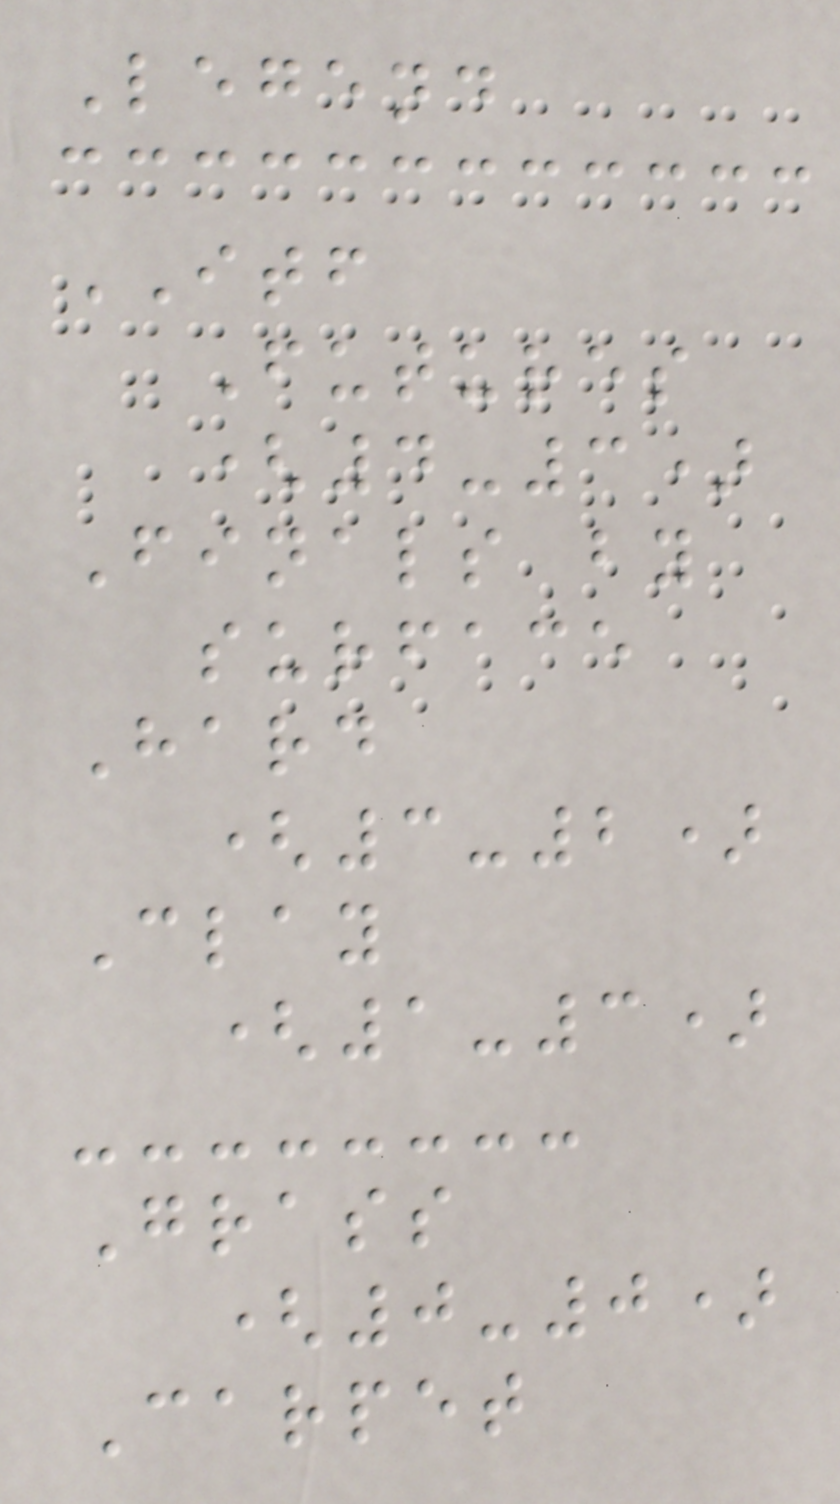Legend
ITF
Futures
(4-3)
Finals by
surface
Hard
(3-2)
Clay
(1-3)
Grass
(0-0)
Carpet
